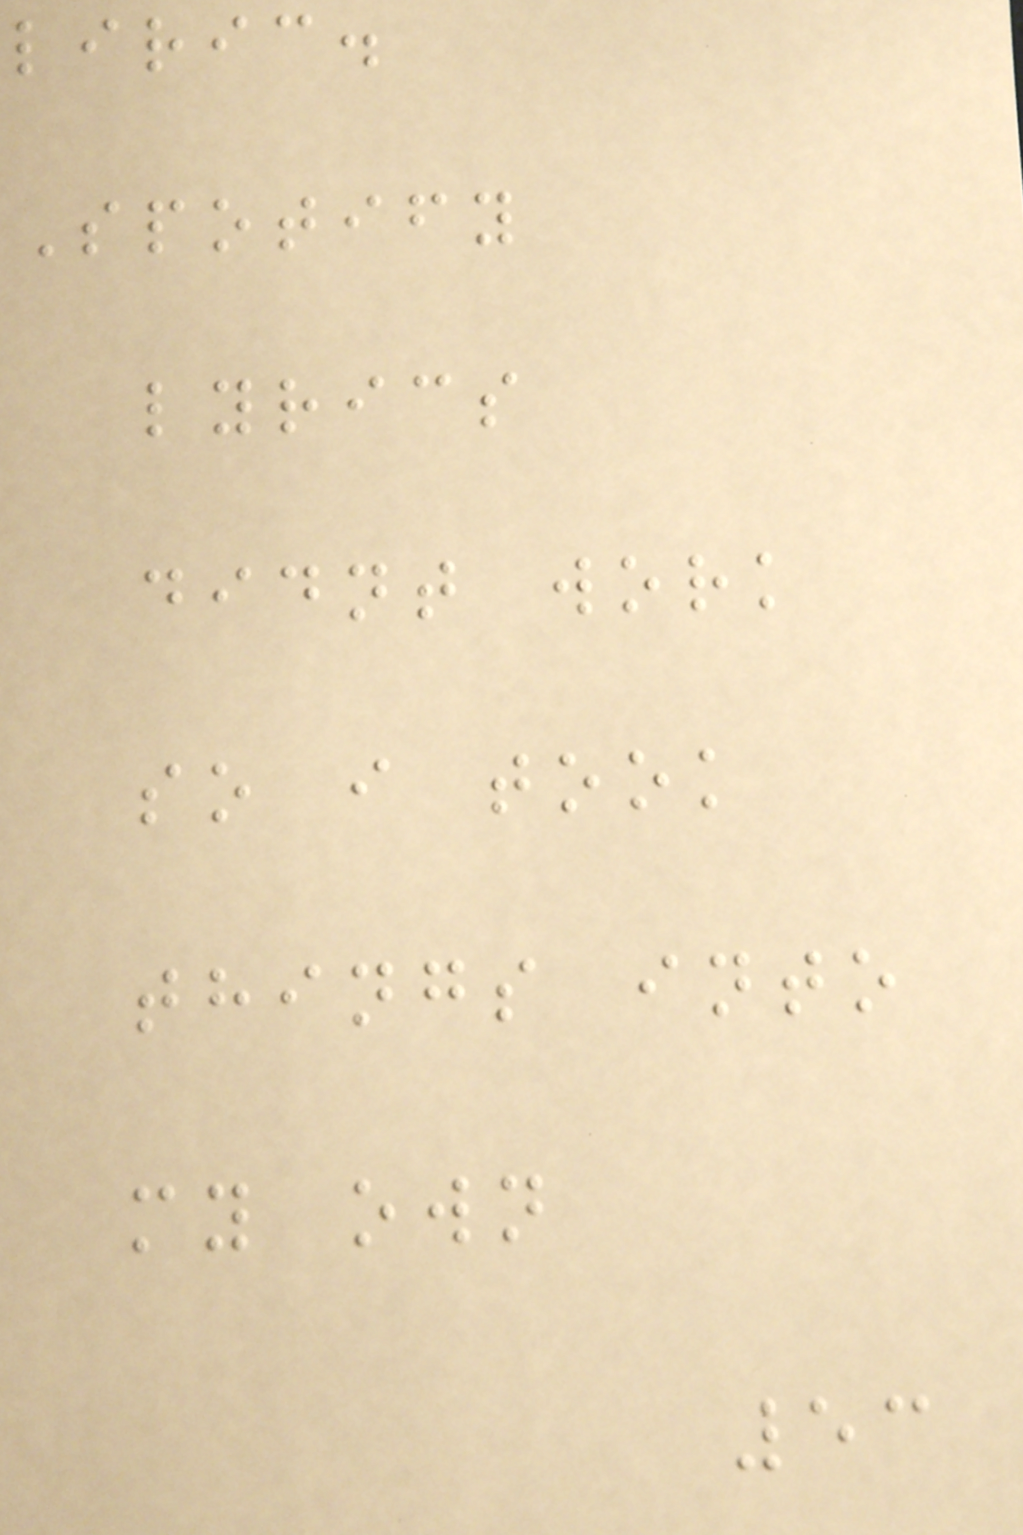liric.
Spotify
lyrics
didnt work
so i took
things into
my own
53
